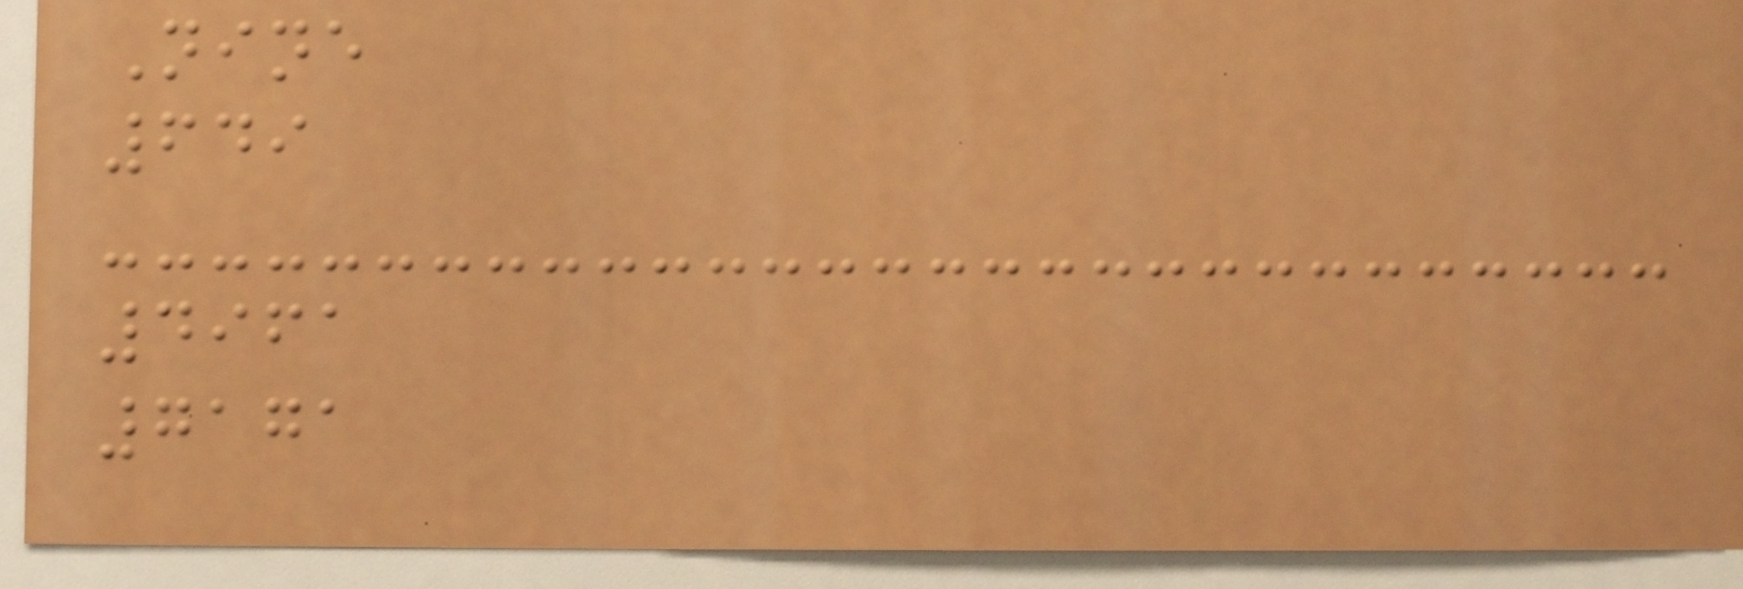Nine
649
4961
7171
